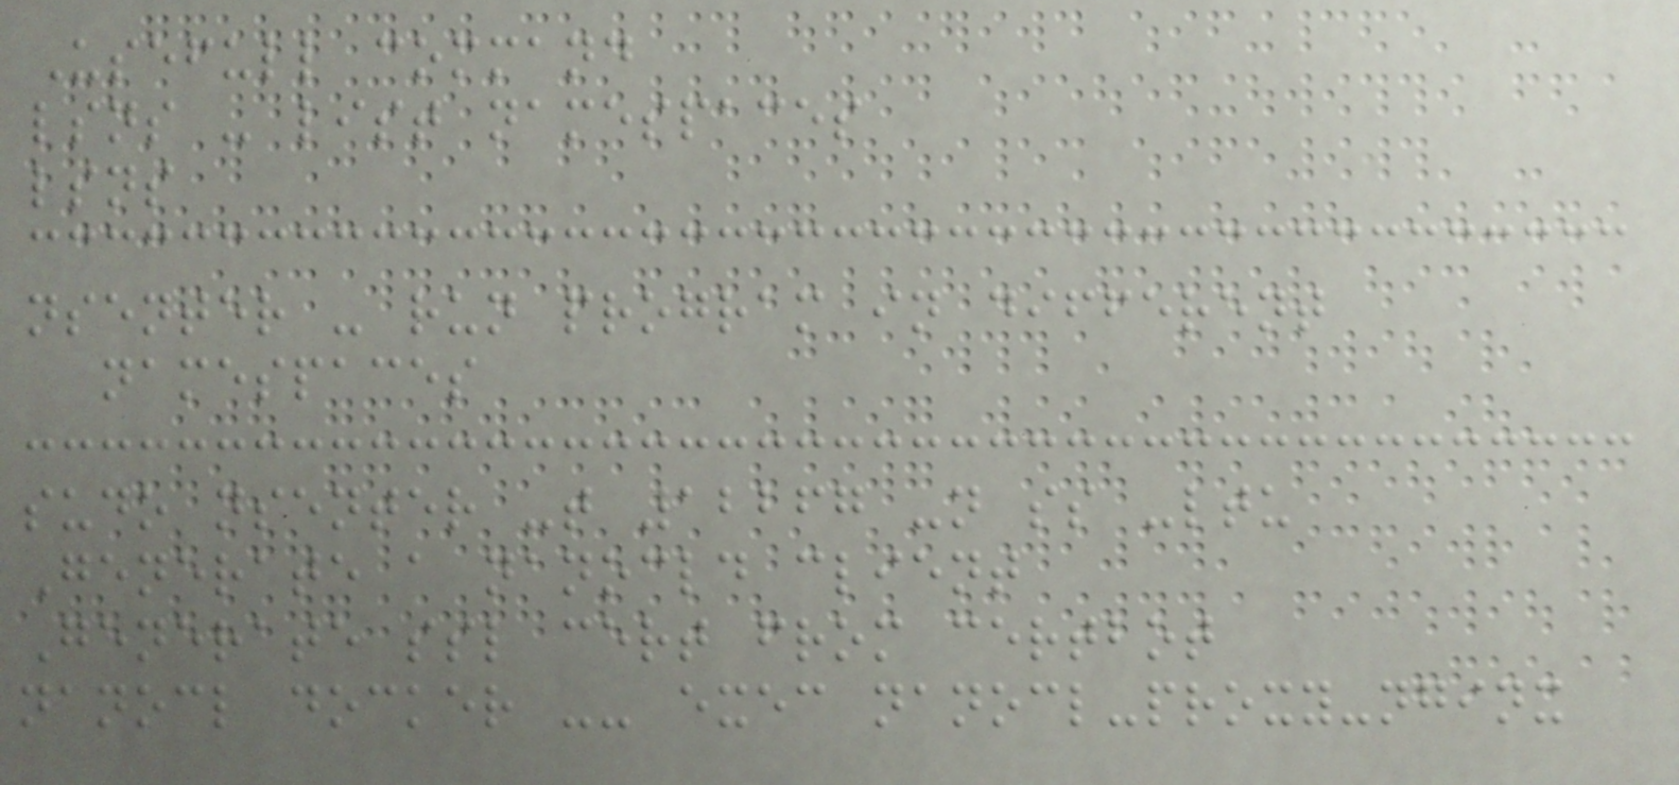Usefull command
lsns - list namespaces
lsns
nsenter - run program in different
namespaces
sudo nsenter -t 12267 -n ss -ltu
Generate a nanocld client
Generate ssl cert from certbot
nanocl docker -- exec nanocl-proxy-nginx
